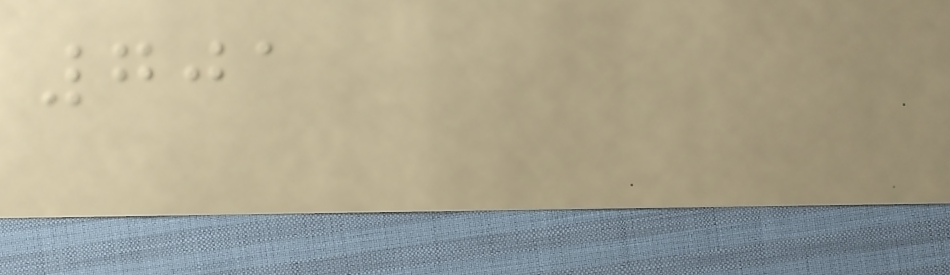701
